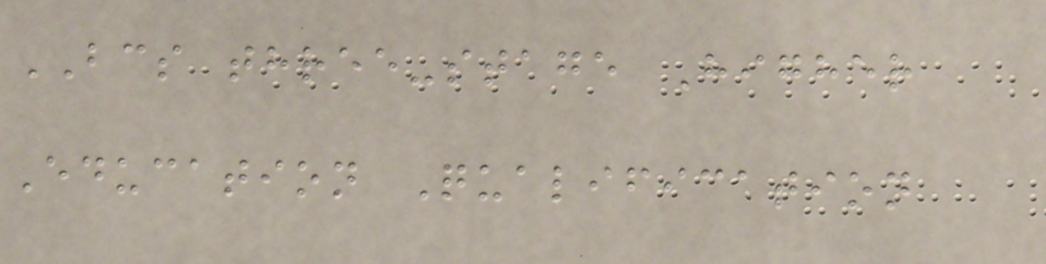BCS three-stage Higher
Education Qualification
